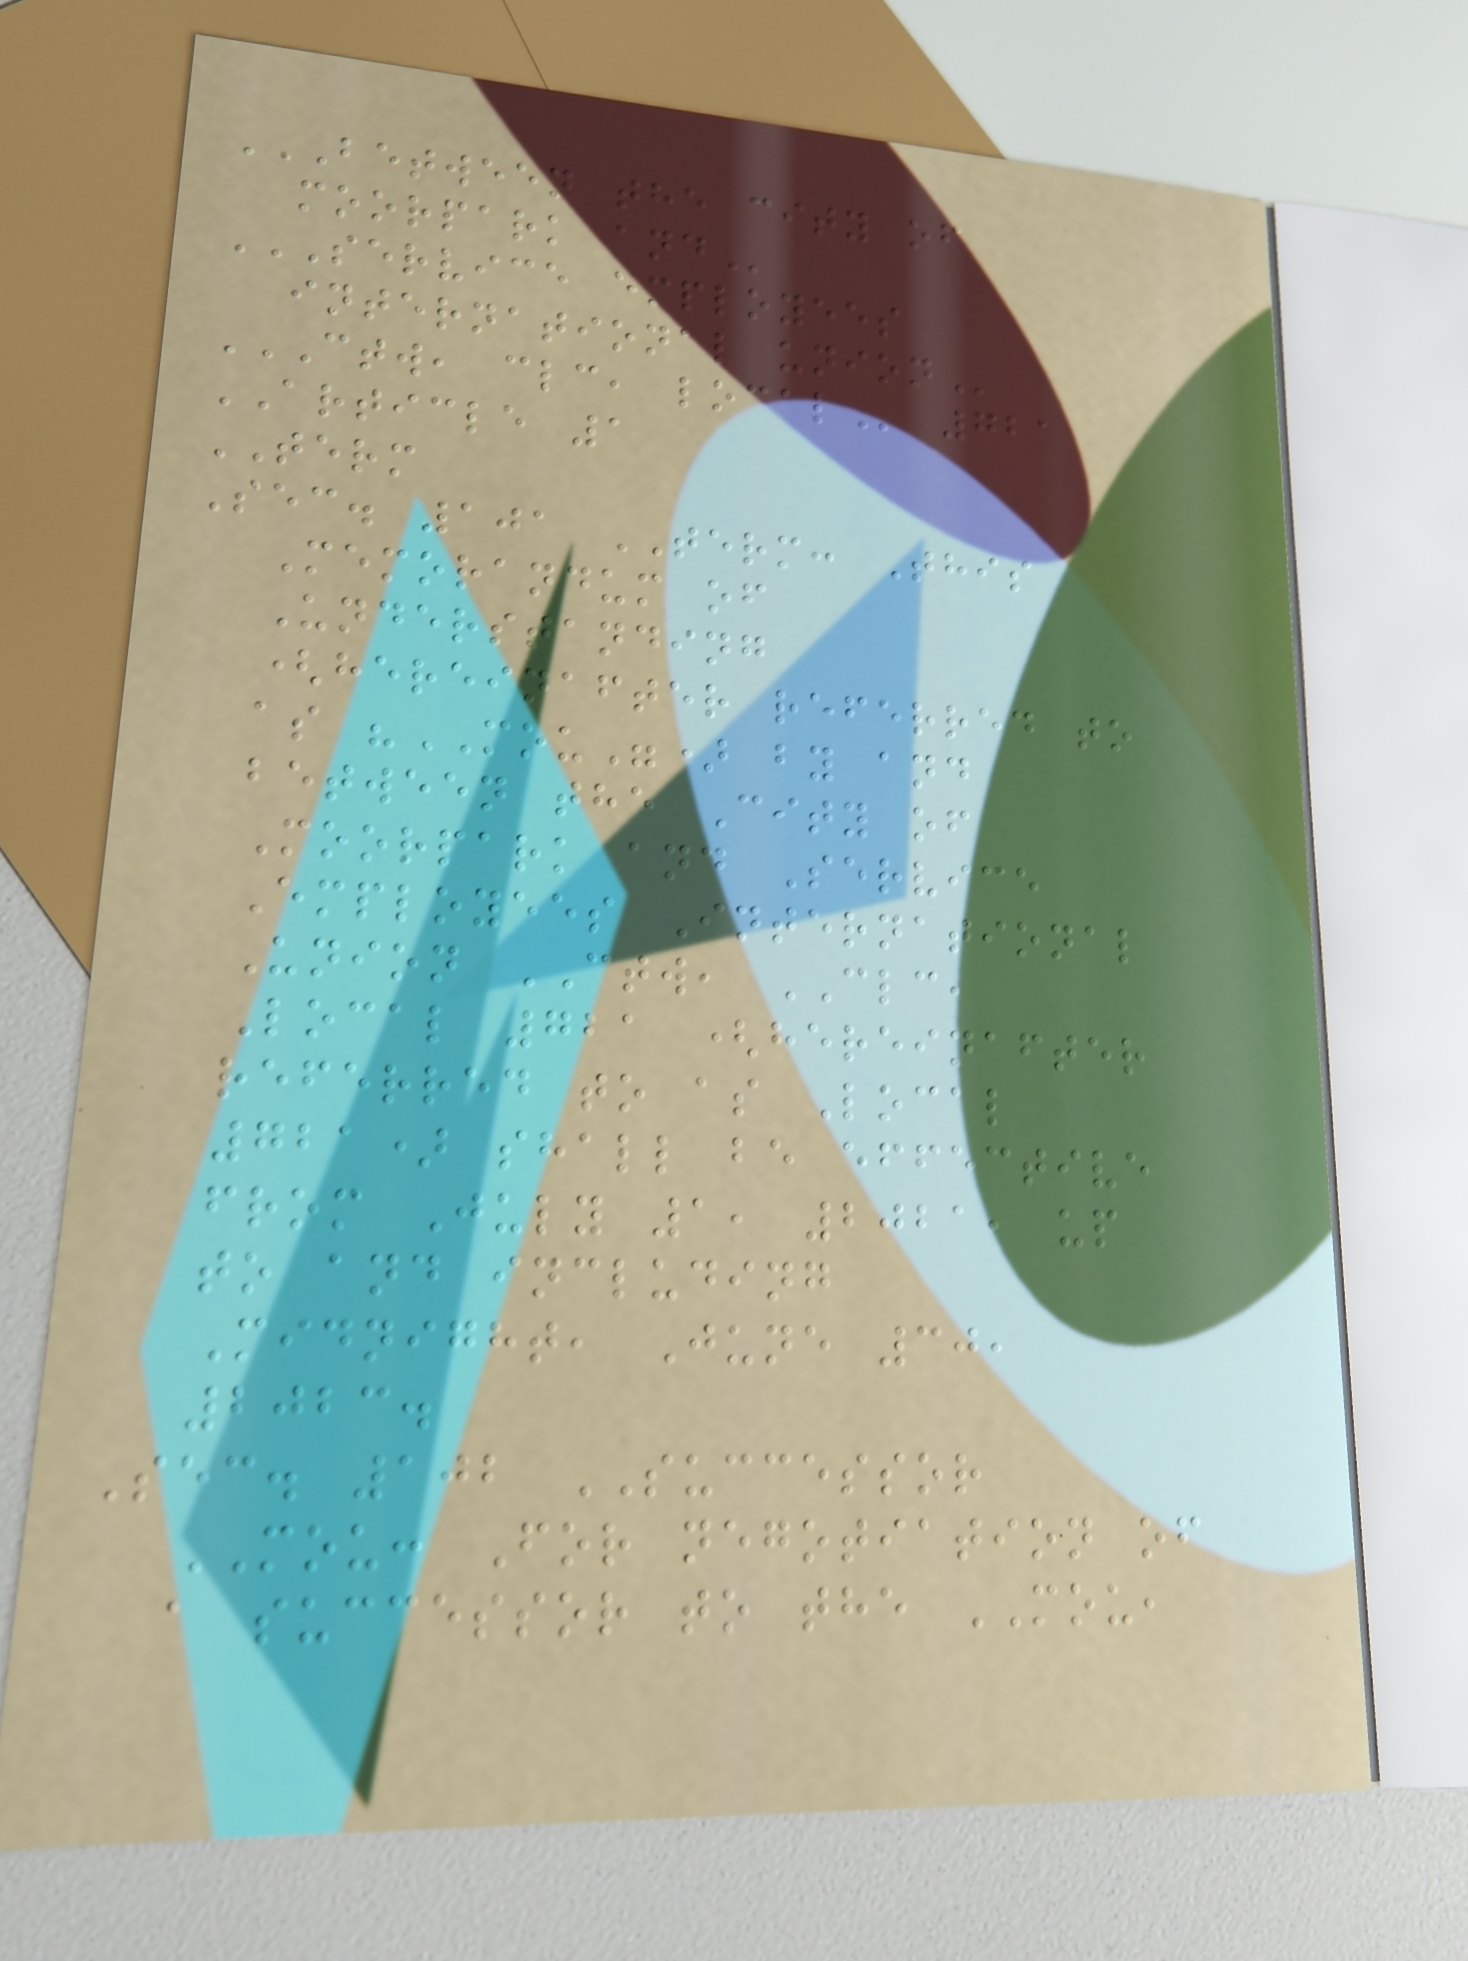BETWEEN THE CITY OF
MOORPARK AND
SERVICE EMPLOYEES
INTERNATIONAL UNION
CTW, CLC, LOCAL 721
ARTICLE 1
TERM
Sec. 101 TERM: This
Memorandum of
Understanding
(hereinafter referred to
as "MOU") by and
between the City of
Moorpark and Service
Employees International
Union CTW, CLC,
Local 721 (hereinafter
referred to as Local
721) shall be effective
from July 1, 2021, up
to and including
Midnight, June 30,
2023.
Sec. 102 SUCCESSOR
MOU: For negotiation of
a successor to the MOU,
